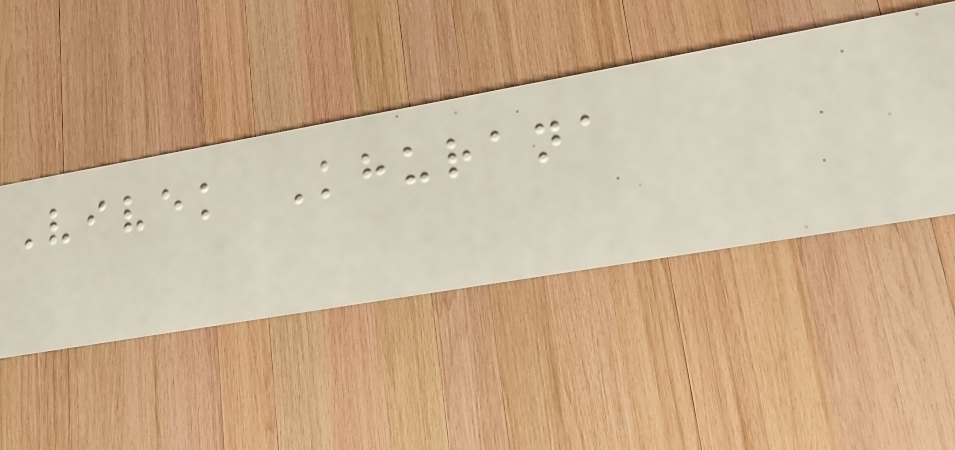Vivek Khurana
